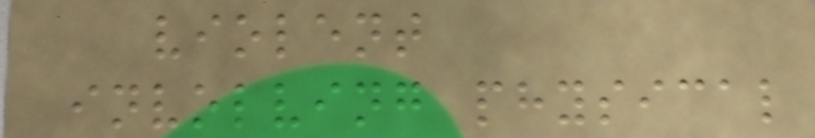violent
involving physical
